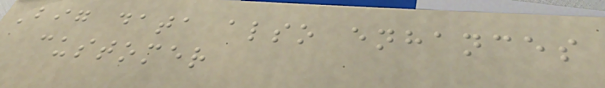Big data also enhances
customer
